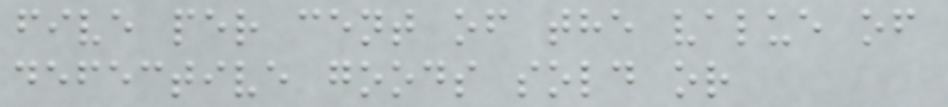five per cent of the value of
defective goods sold or
